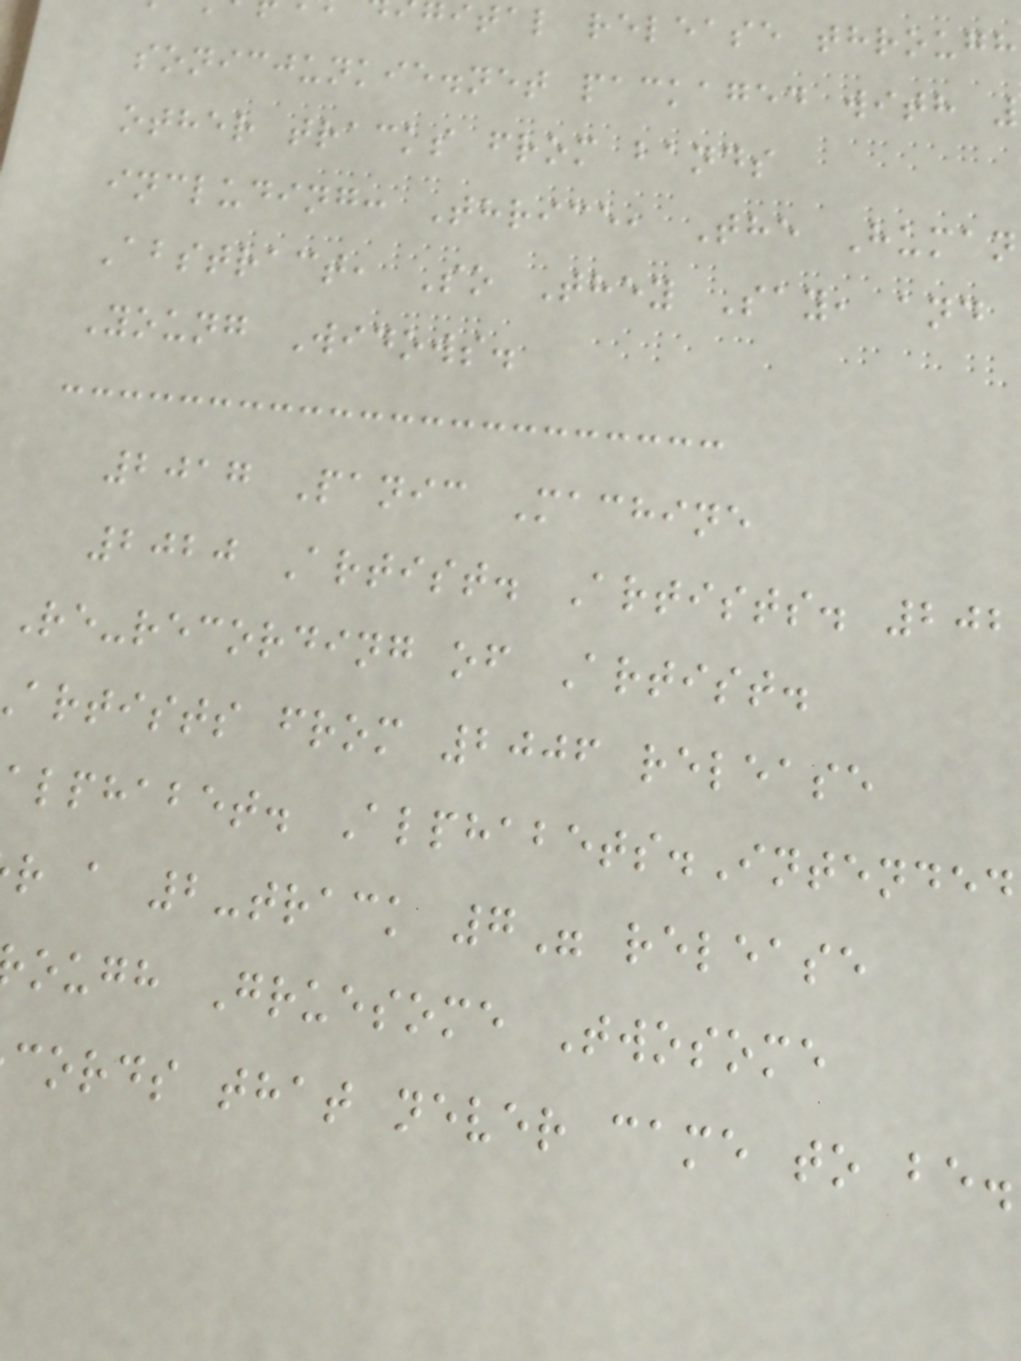ital release through
sonicjunkie.net packaged with
other tracks from bands
including: Thrice, The Human
Abstract, So They Say, and
Young Widows.
2017 Panic Machine
2020 Artist. Artists. 202
Re-recording of Artist.
artists from 2006 release
alphabet. Alphabets.Intended
r a 2-track 7" release
ough Gruesome Twosome
cords that never came to be.
